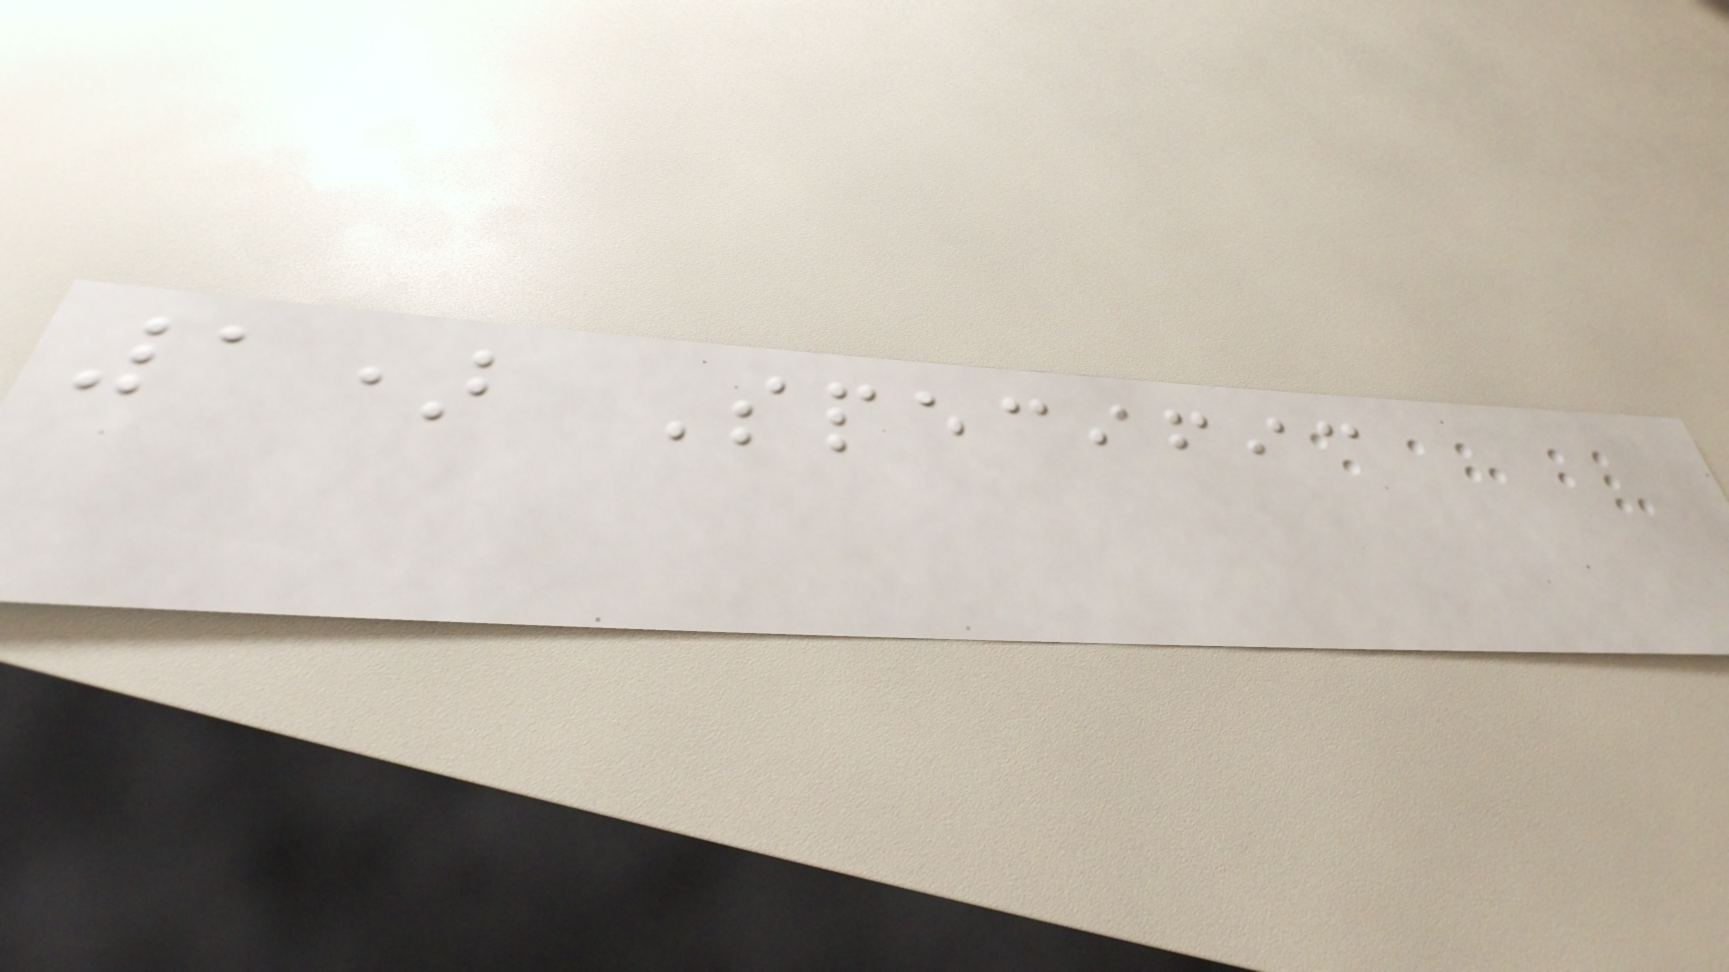1) Specific
